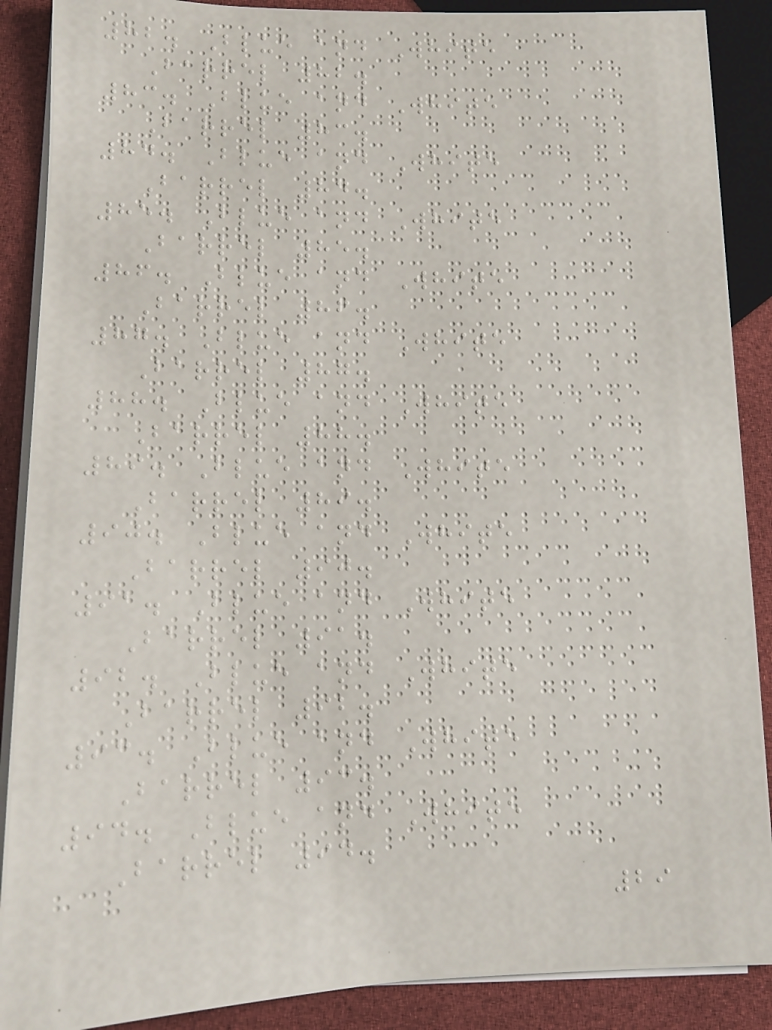82. Blue and White
Barrel 82.
83. Blue and White
Barrel 83.
84. Blue and White
Barrel 84.
85. Blue and White
Barrel 85.
86. Blue and White
Barrel 86.
87. Blue and White
Barrel 87.
88. Blue and White
Barrel 88.
89. Blue and White
Barrel 89.
90. Blue and White
Barrel 90.
91. Blue and White
Barrel 91.
92. Blue and White
Barrel 92.
93. Blue and White
Barrel 93.
94. Blue and White
Barrel 94.
29
